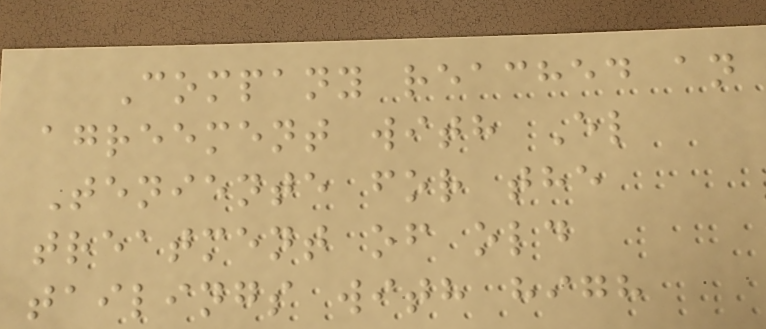Company reached an
agreement with El
Teniente for the
treatment of old
tailings with high
